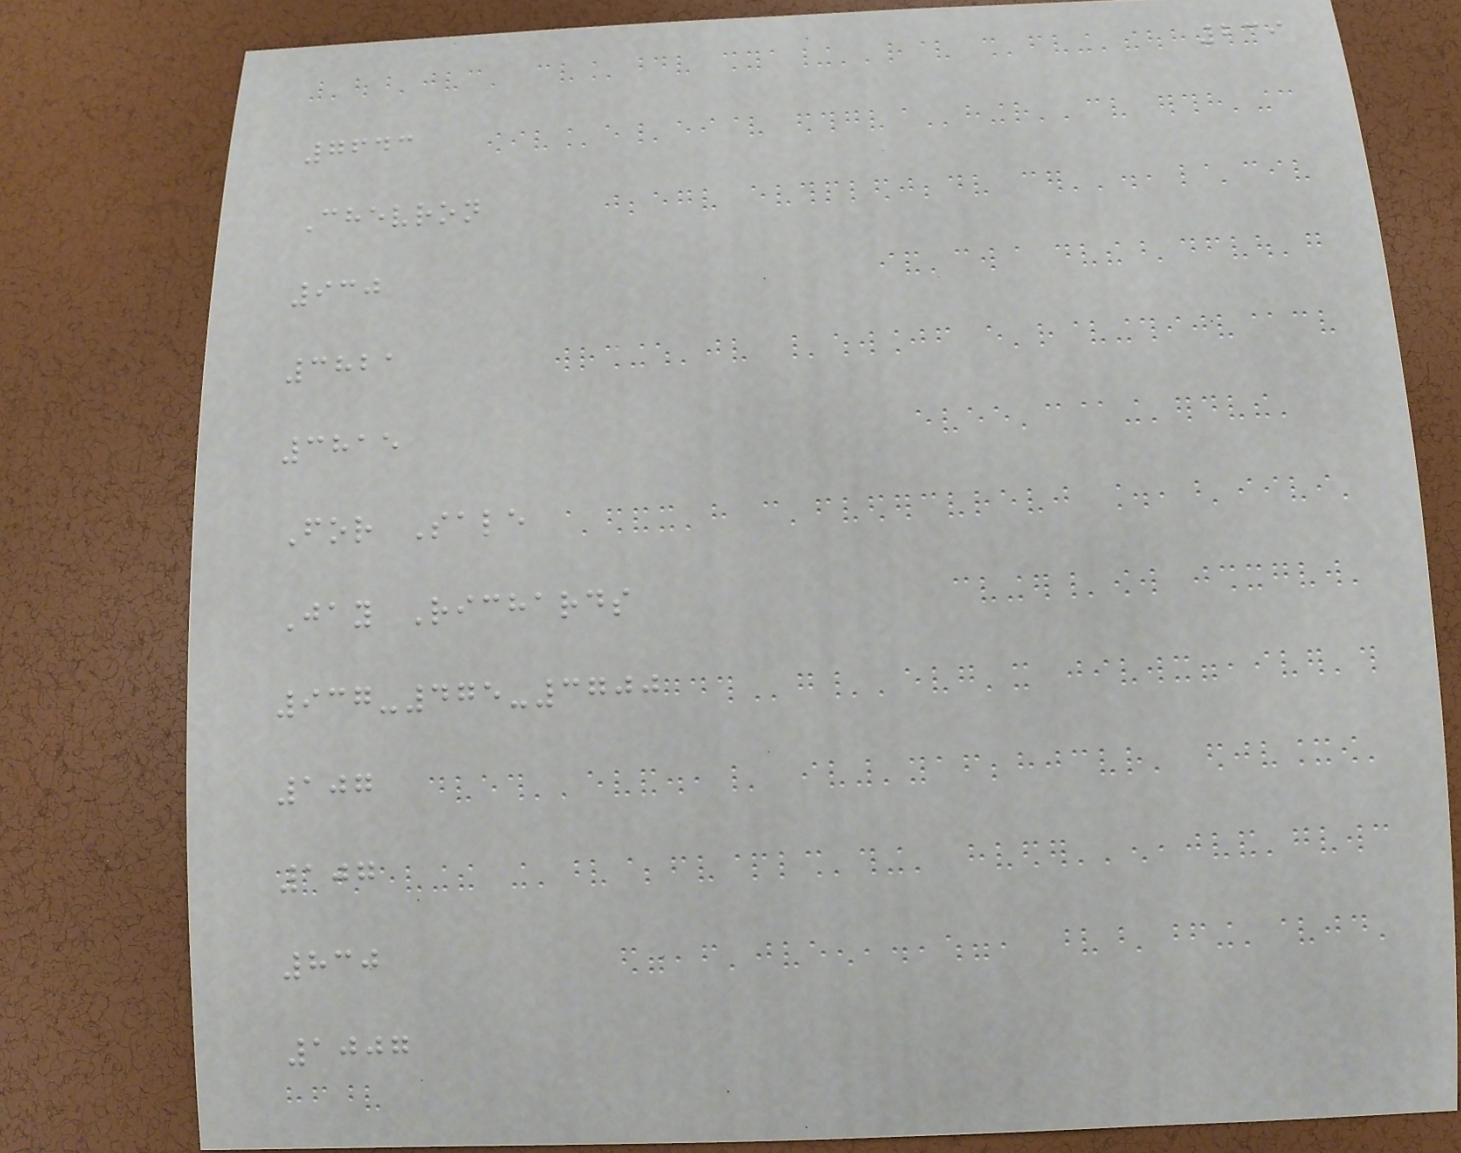239
7643
Chevron
930
3821
3815
For Sale
Jay Richards
937-475-3700
107
107
830
1007
